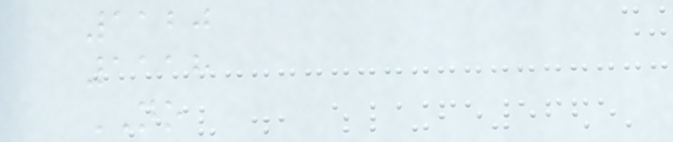1120
1118
NO
